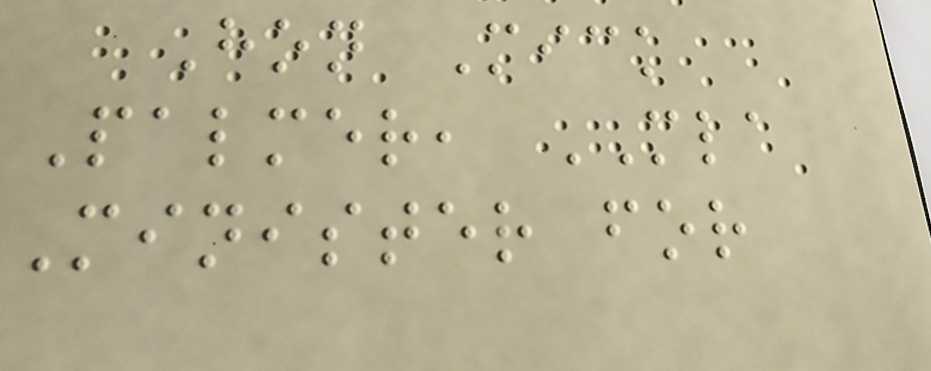Hon Mick
Palmer, MLA
Minister for
